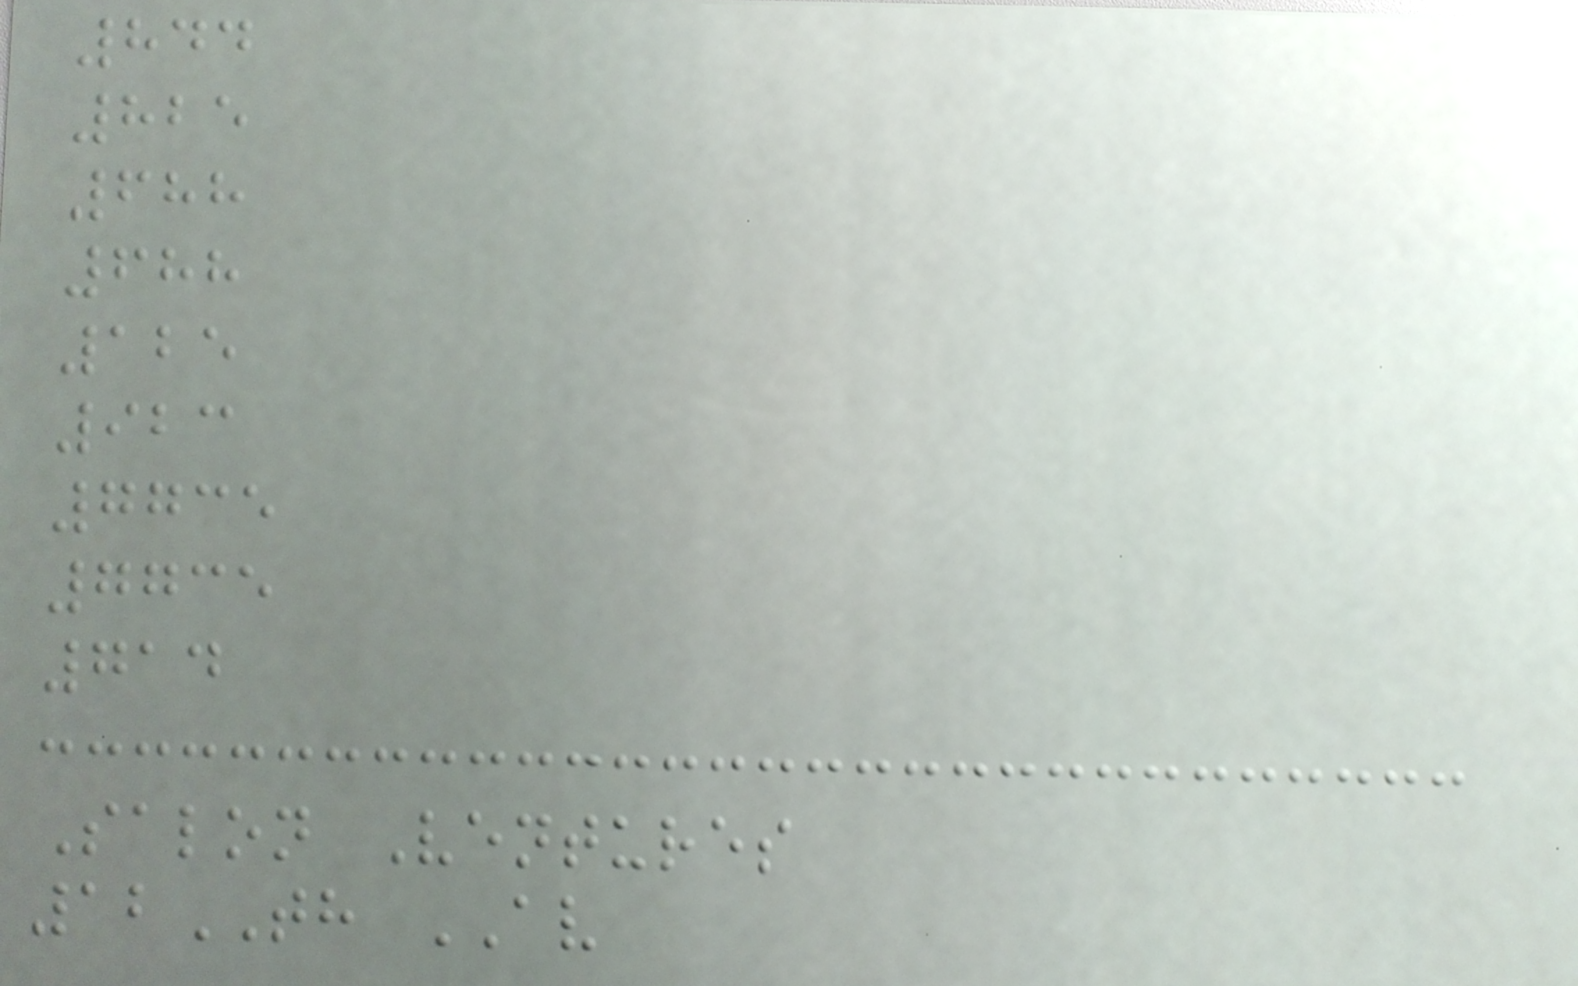844
825
688
688
125
923
7735
7735
714
Salon Ventures
12TH AV
